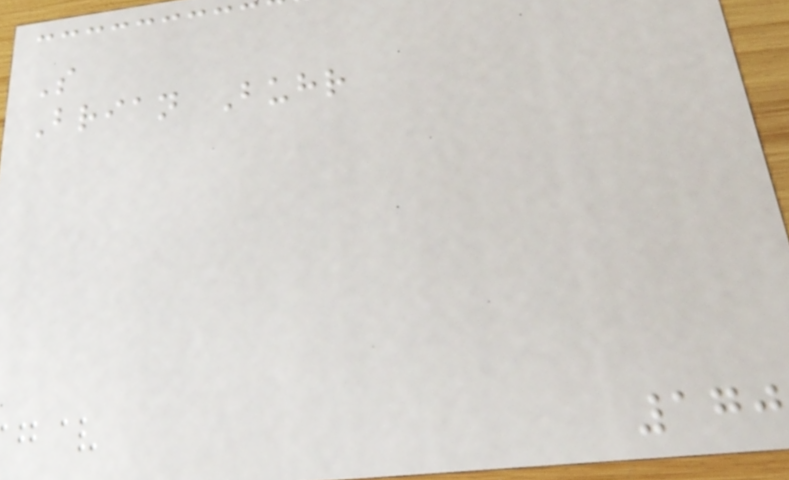So
Brian Buhr
170
